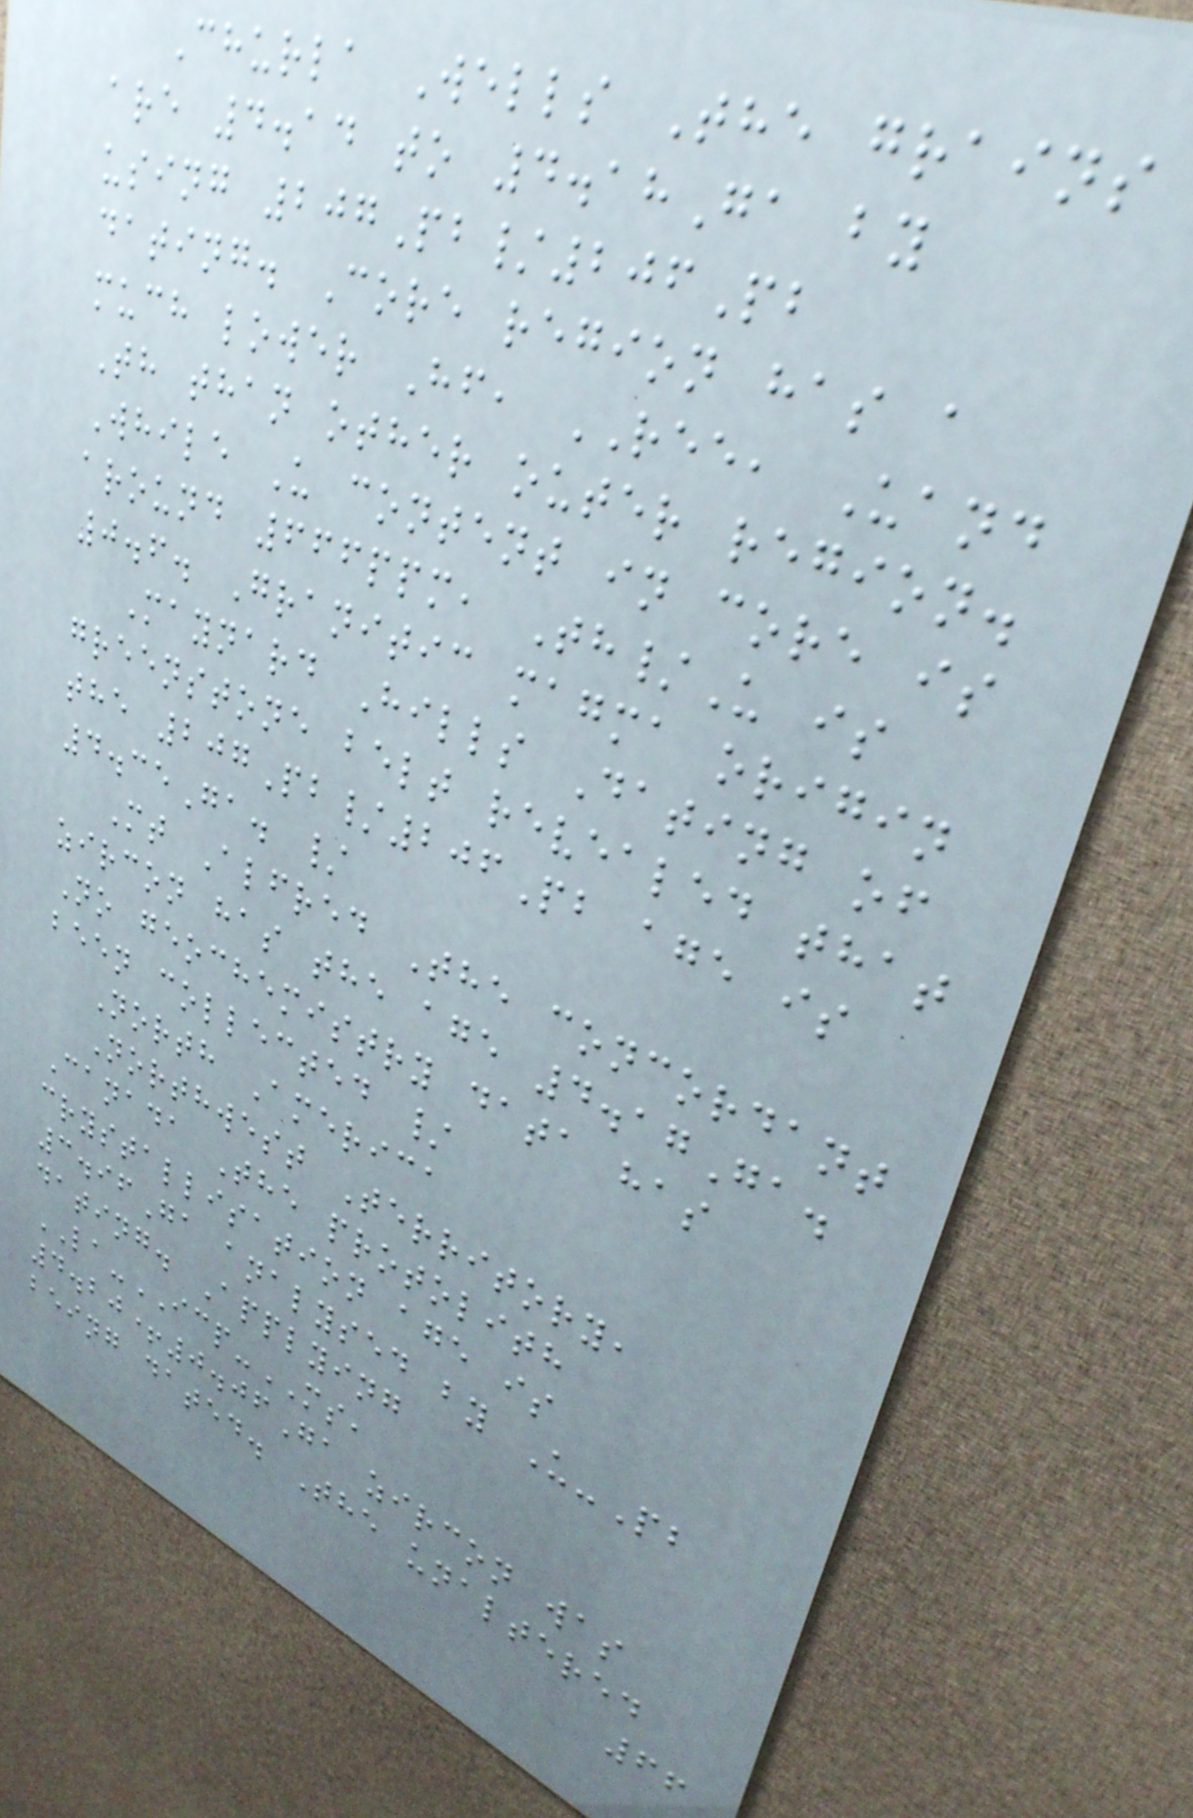Churla Wells The grains
are 4.14 to 4.18Ga by
using 207Pb/206Pb
dating. Core region has a
much lower Hf, REE, Uand
Th than other outer region.
While U content in core is
around 666ppm, Th/U is
0.6. Granitic magma origin
Maynard Hills Dating of
greenstone belt revealed that
the 207Pb/206Pb age is
4.35Ga. /
Mt Alfred The concordant
zircon has the age 4.17Ga.
No geochemistry data has
been collected /
North America
Northwest Territory,
Canada The protolith
crystallisation age is
3.96Ga analysed by U-Pb
dating. Applying
LA-ICP-MS,
4.20+0.06Ga zircon was
being dated. The unaltered
66
